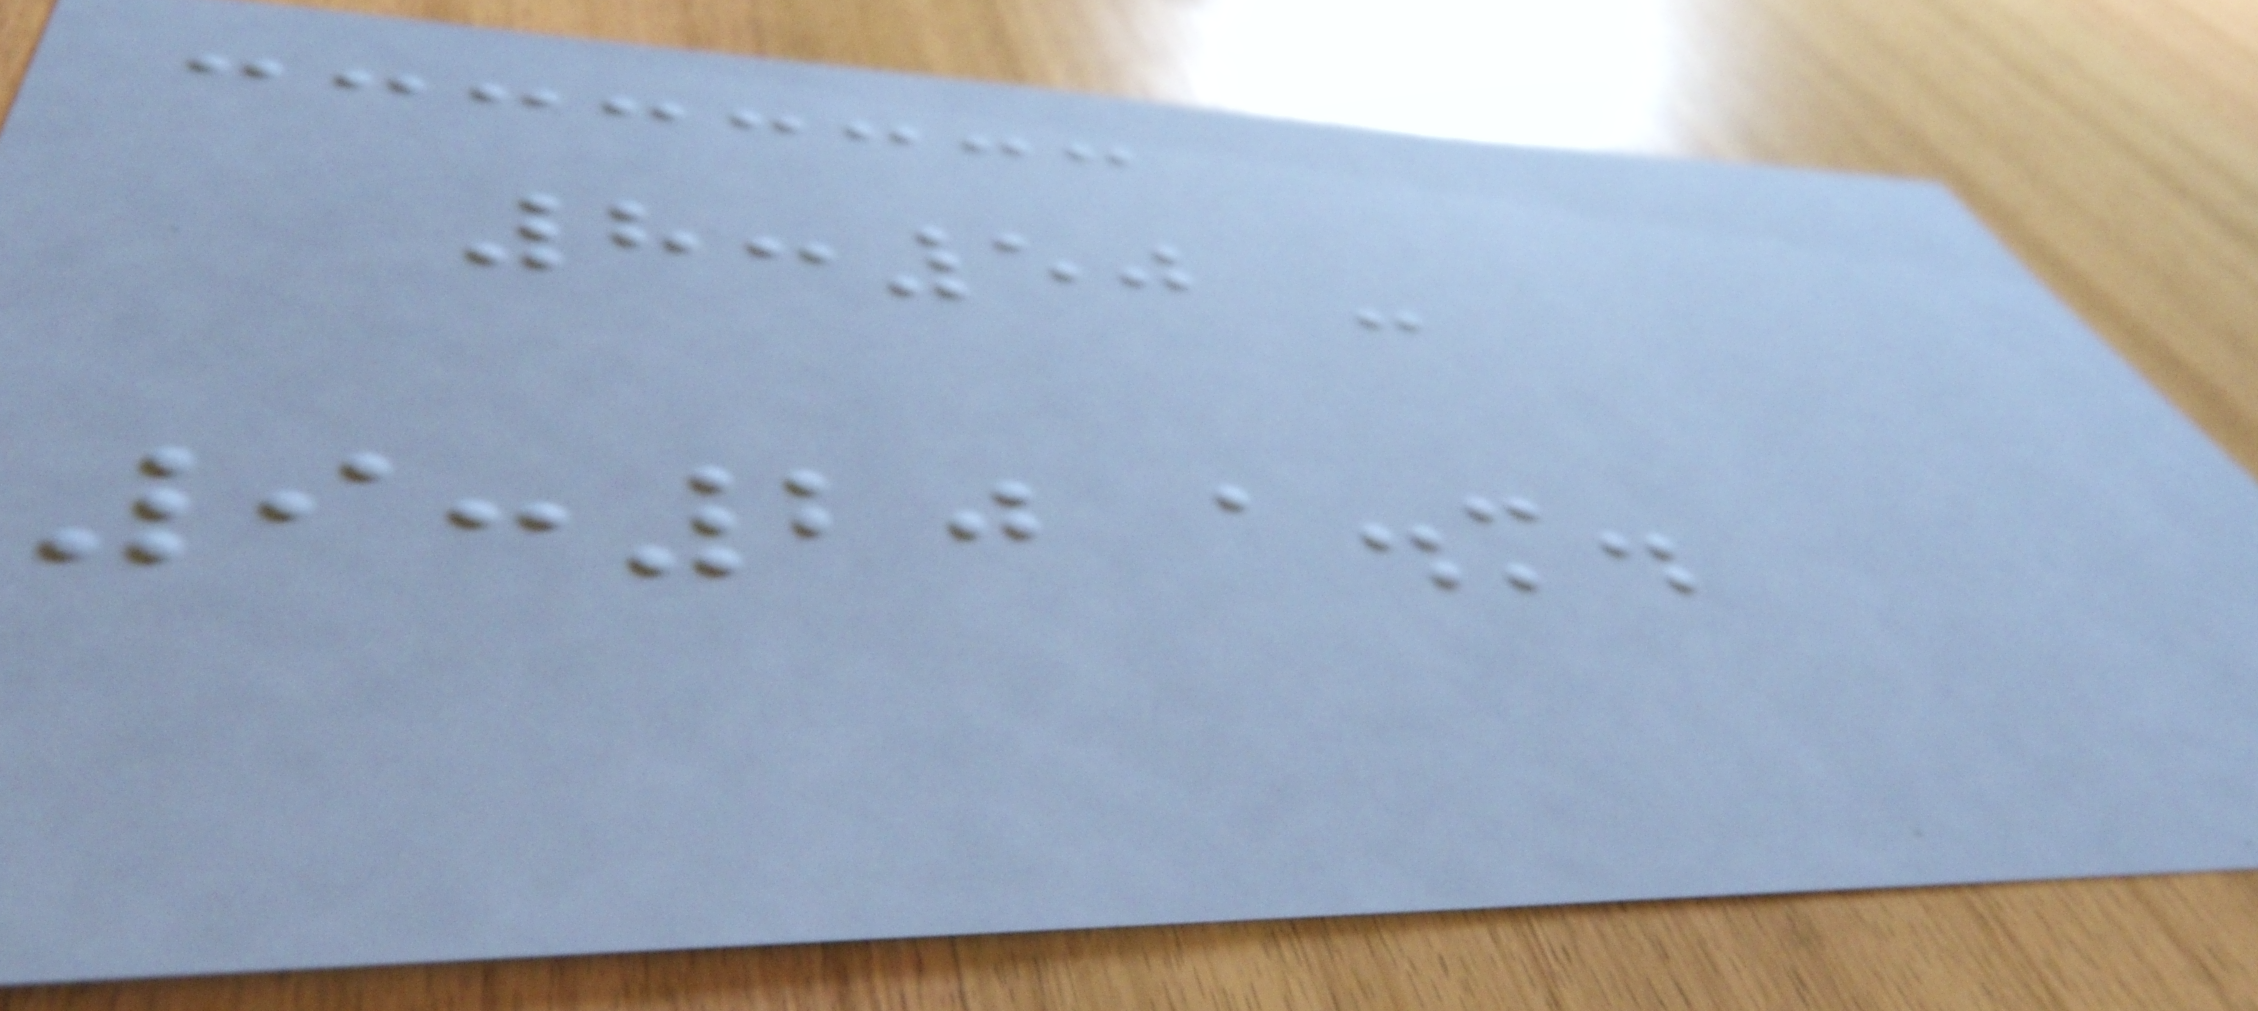8:50 -
9:20 a.m.
